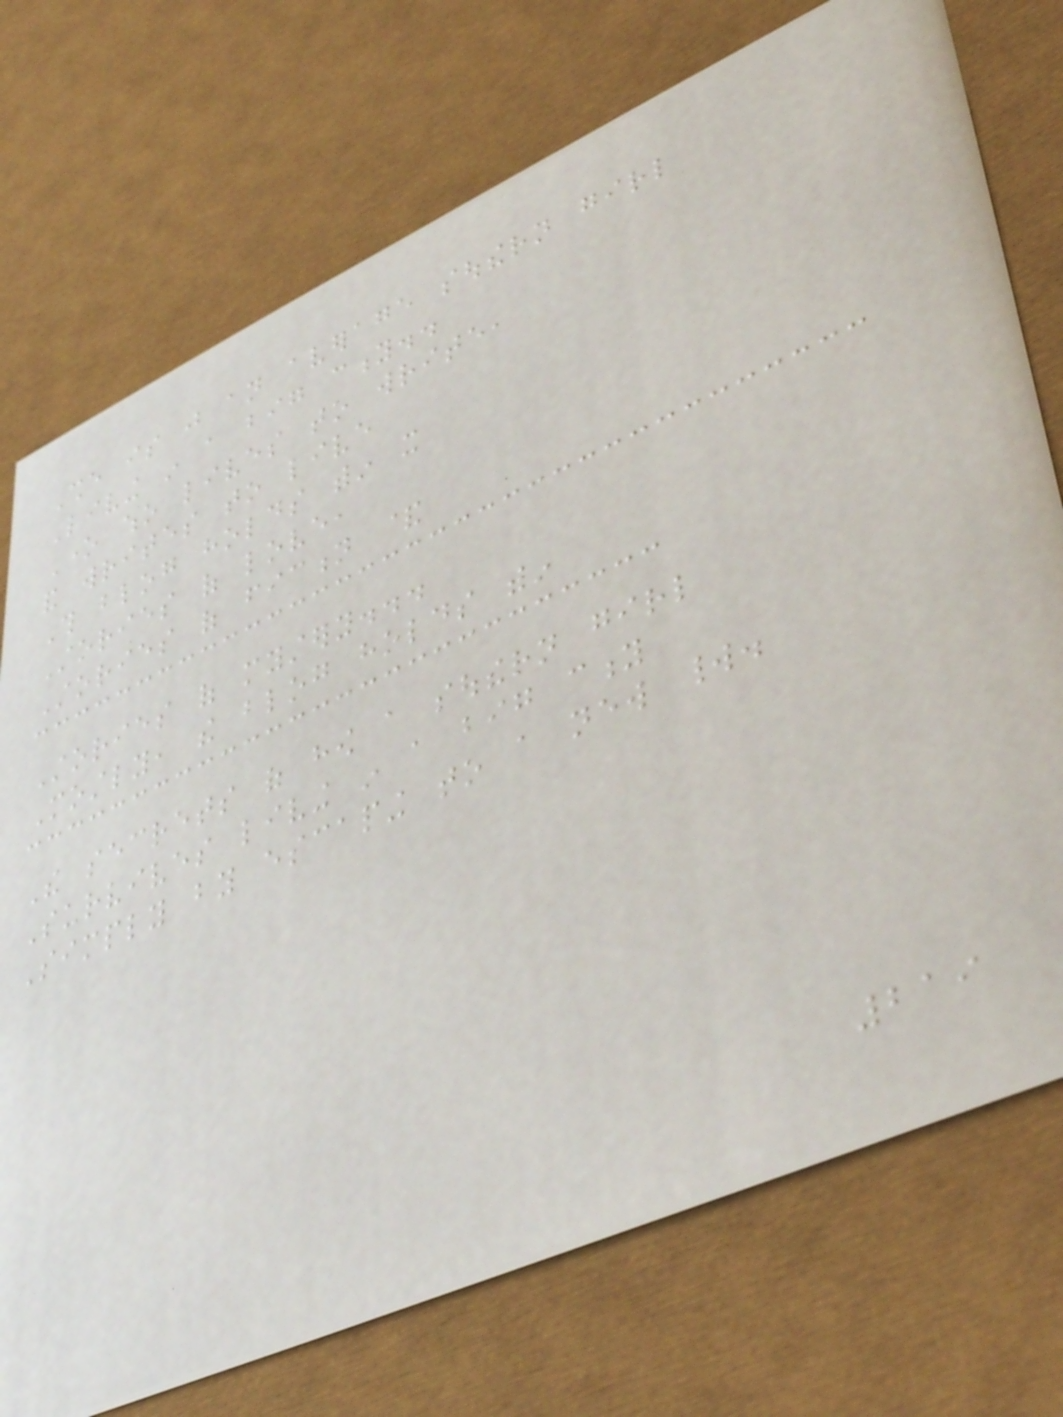She is just an average southern girl
Living in a big city..
One who lives to write,
and writes to live
This blog holds within it
Stories of love,
Stories of fiction &
Stories of mystery...
Mostly, the blog holds within
The secrets of how a southern girl
Survives living in a big city
Simply by escaping to a new world.
219
